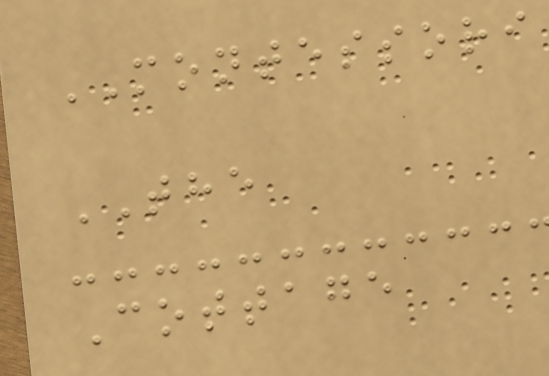MONTESSORI
THE
Cottage
